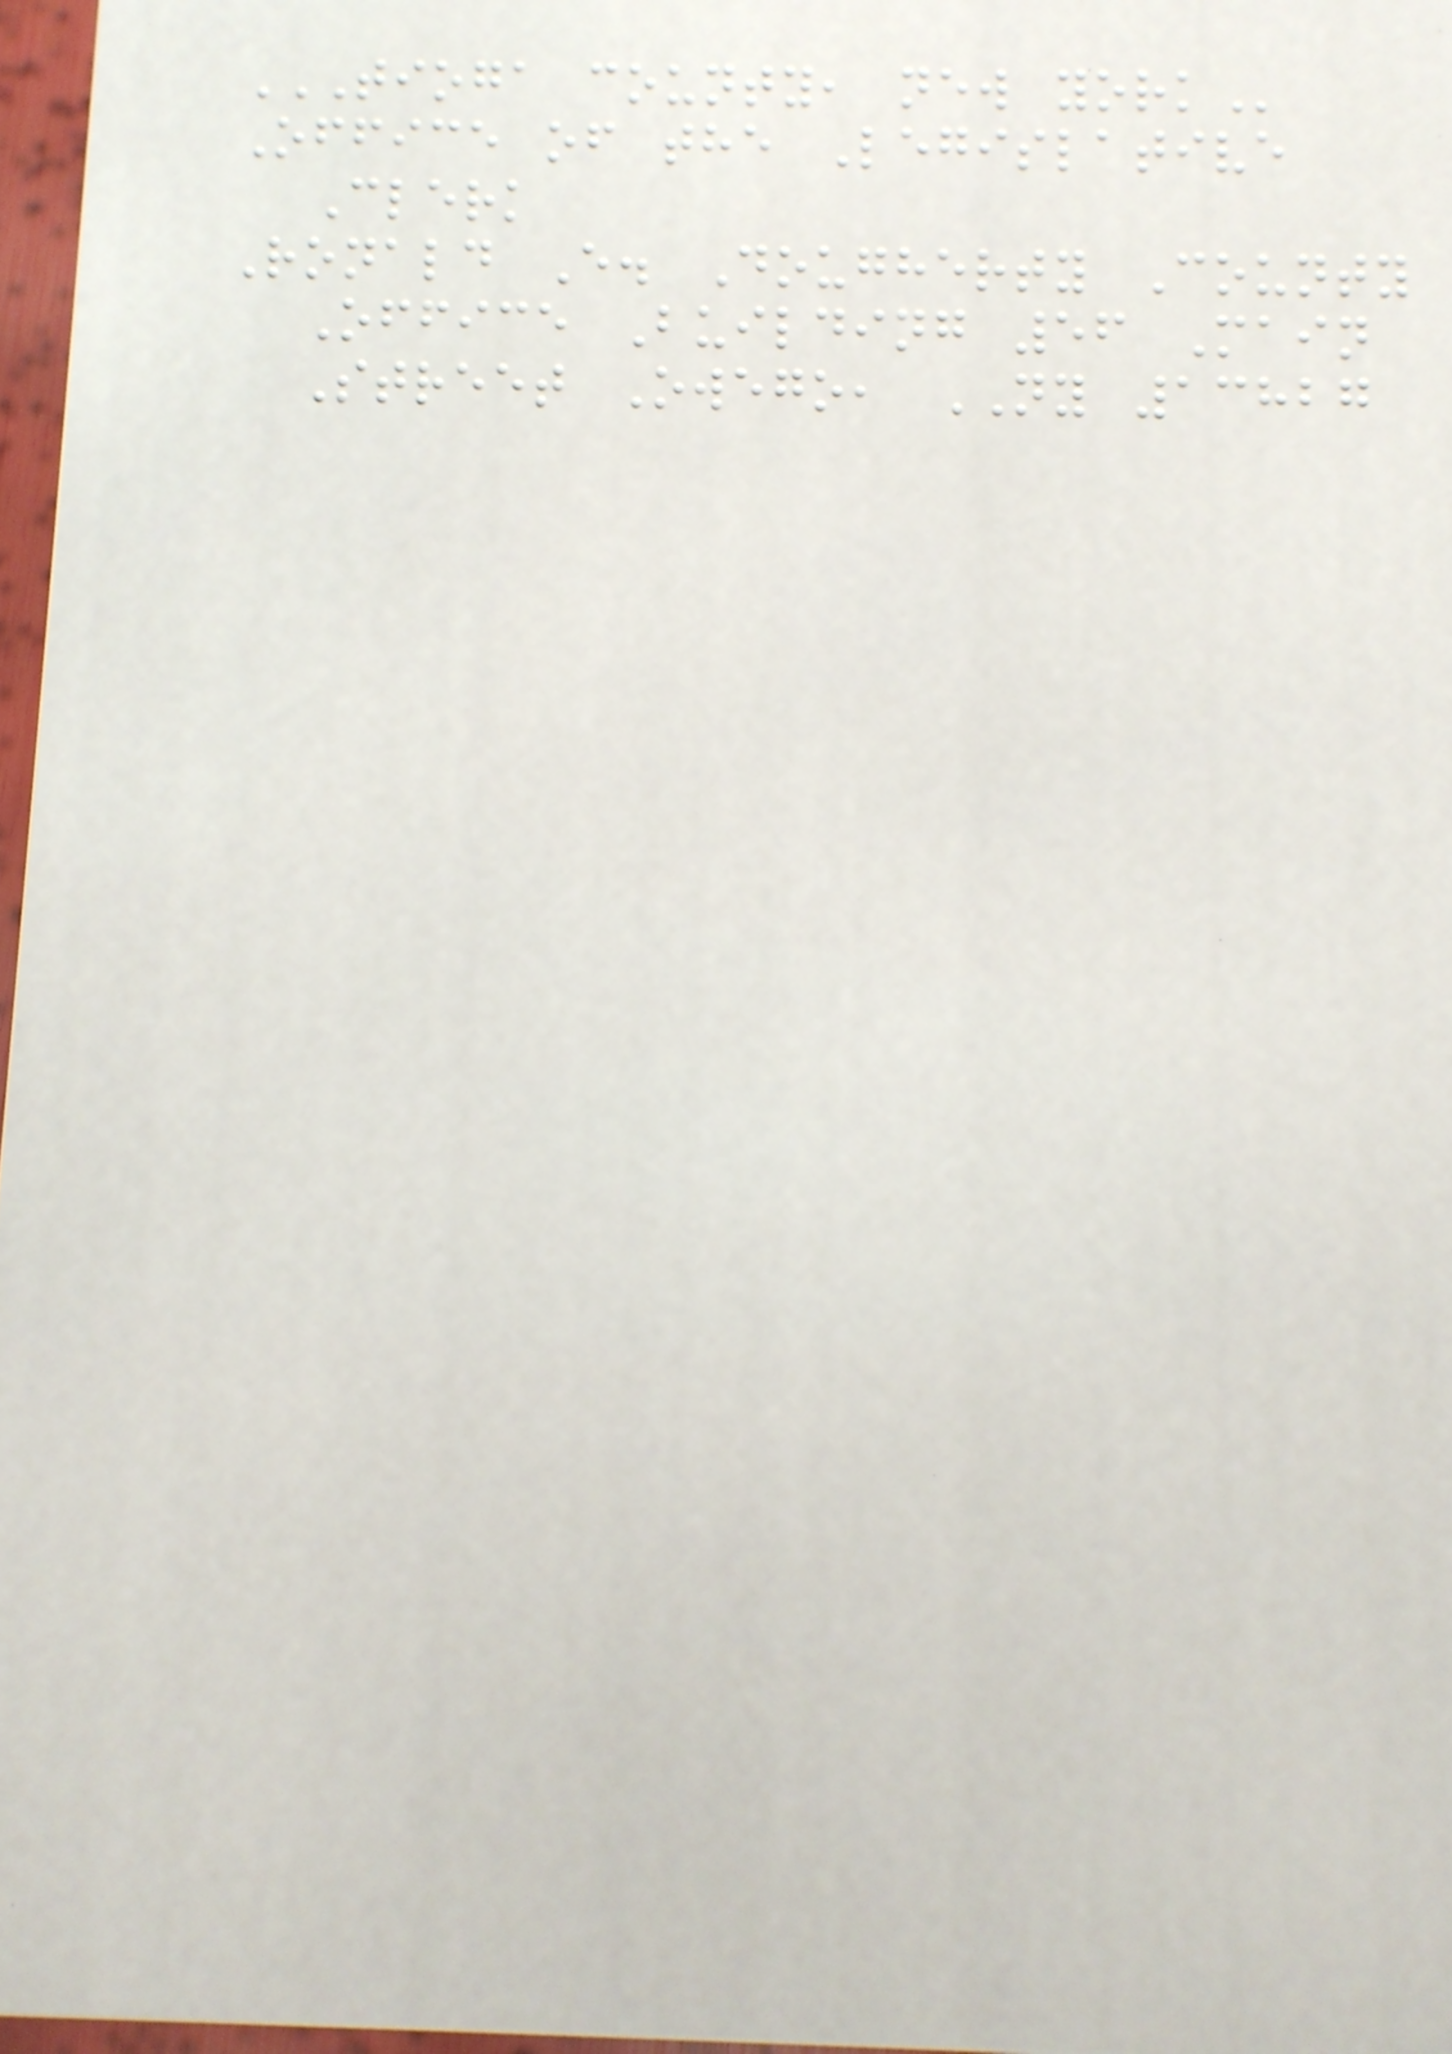TIOGA COUNTY, NEW YORK
Office of the Legislative
Clerk
Ronald E. Dougherty County
Office Building 56 Main
Street Owego, NY 13827
